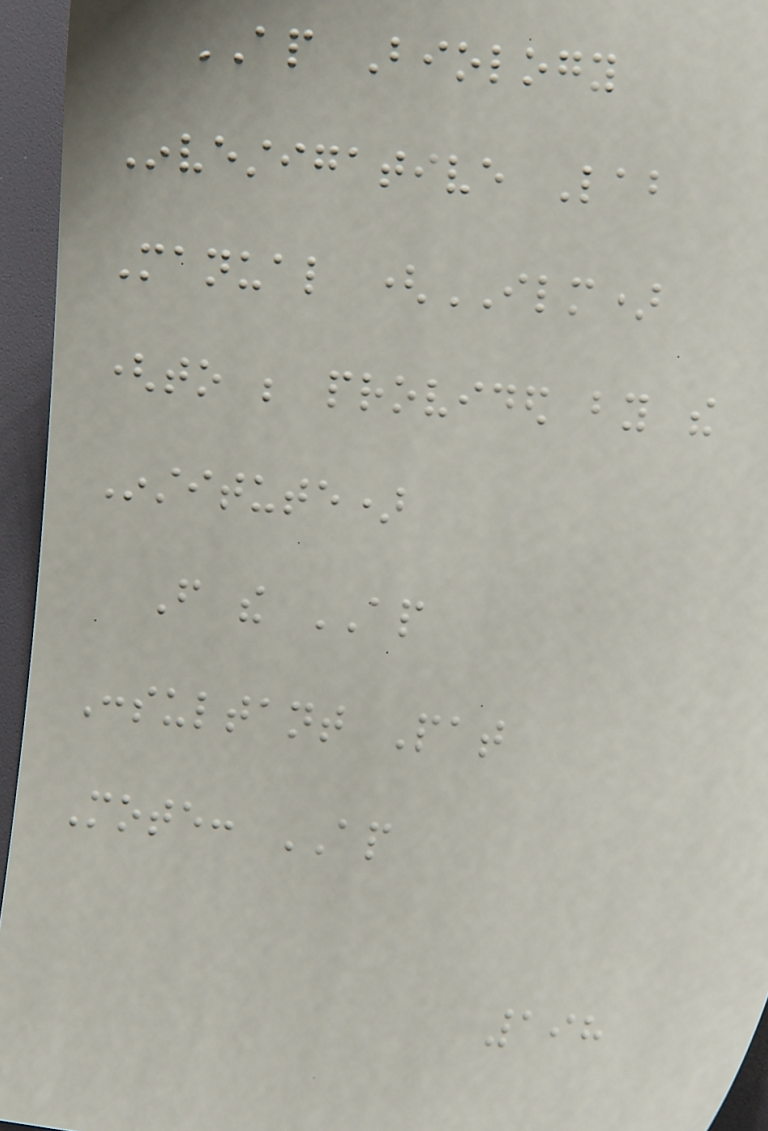AP Biology
Investigative Lab
Manual (ILM)
(to be provided by the
Institute)
From the AP
Consultant Pat
Mote: AP
198
